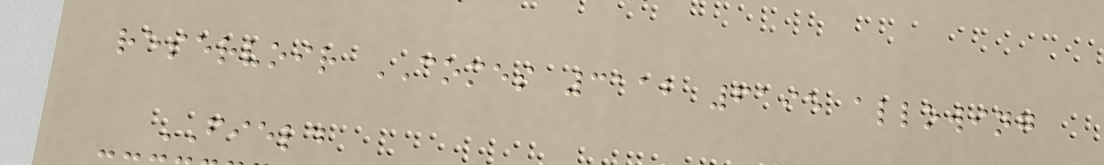reservoir COMES 3112 6195 allowing
FIELD
